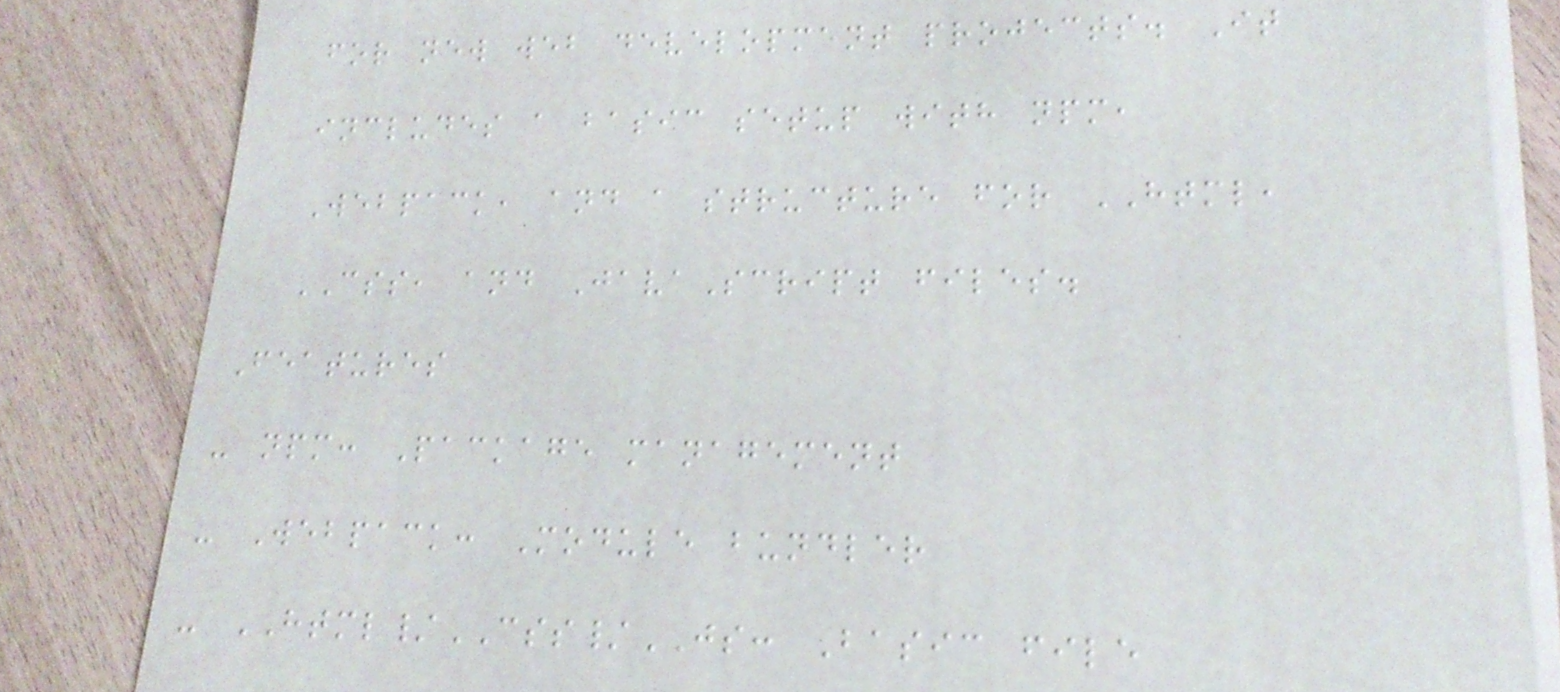for new web development projects. It
includes a basic setup with npm,
Webpack, and a structure for HTML,
CSS, and JavaScript files.
Features
- npm: Package management
- Webpack: Module bundler
- HTML/CSS/JS: Basic file
